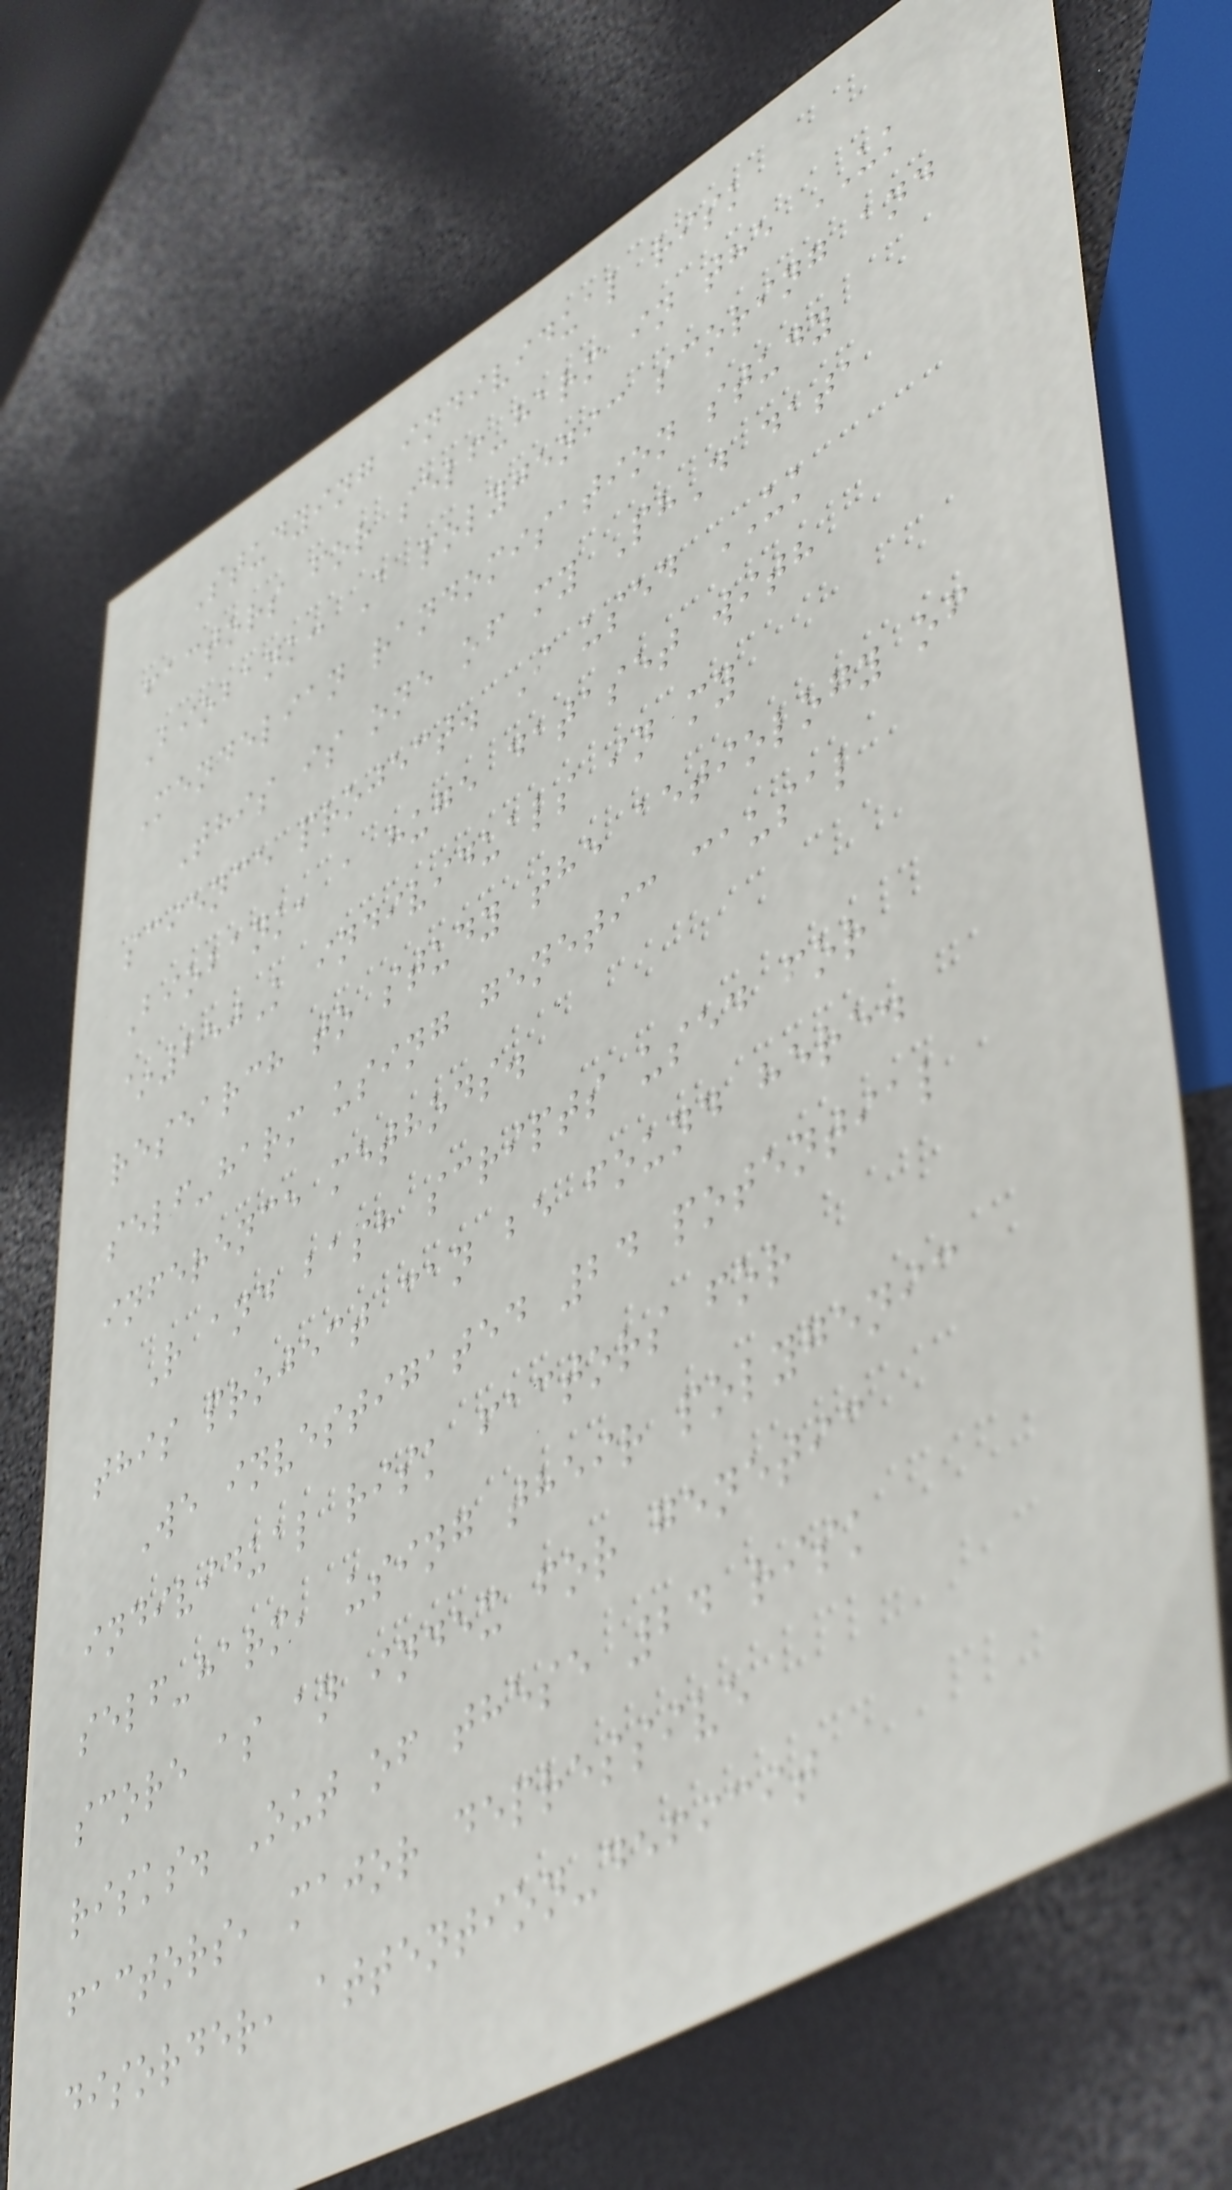Studying individual risk
factors for self-harm in the UK
Biobank: A polygenic scoring and
Mendelian randomisation study
This is one of my PhD data
science project. I used UK
Biobank, a huge dataset with
~250K individuals in my
research to study the aetiology of
self-harm using genetic causal
inference methods.
R and bash scripts used for
this project can be found here.
We investigated 24 potential
individual risk factors for
self-harm, using their polygenic
score as an index for genetic
risks. Out of these 24 risk
factors, major depressive
disorder, attention-deficit
